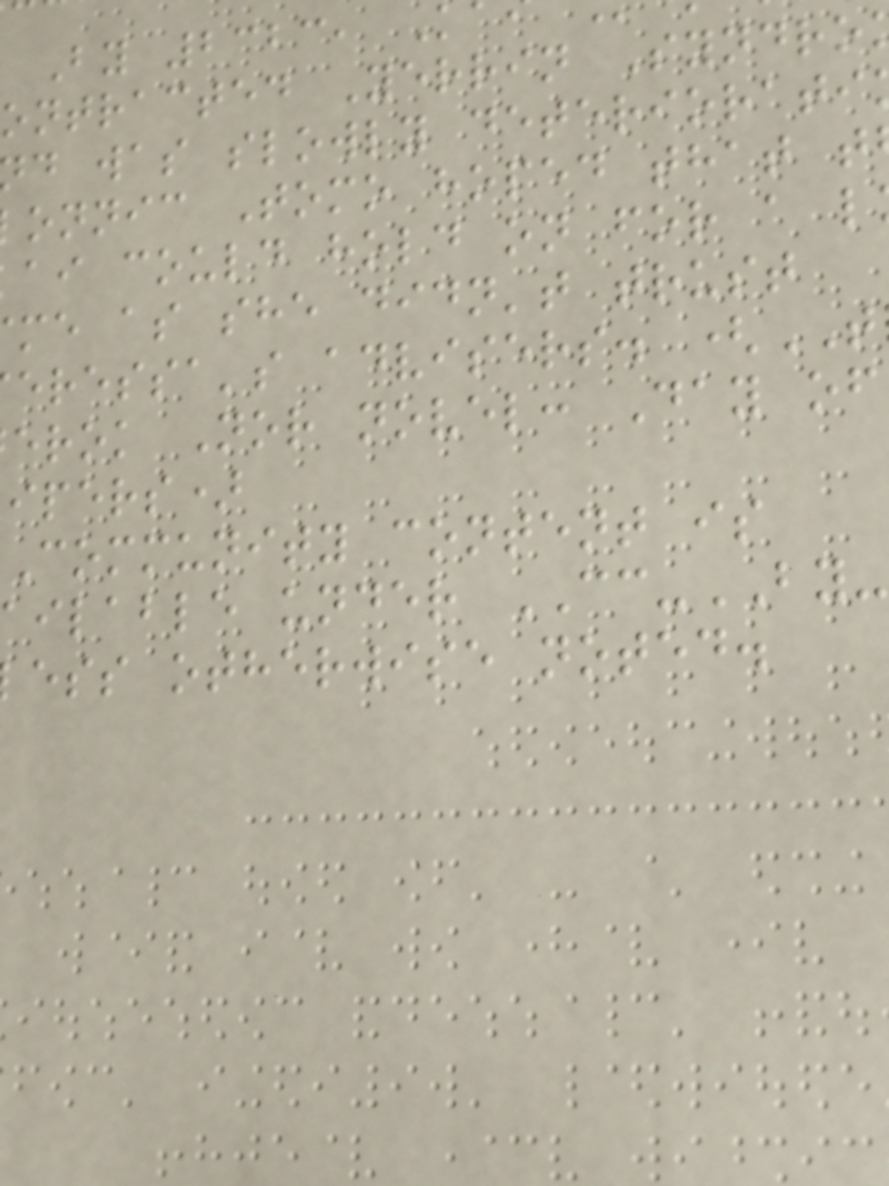By 2323, K
ontracted Yerrin Syndro
d was slowly deteriorati
onnic Tomo hoped that t
ai could hold on for a l
me as she didn't trust
eressa's advisers. (
erok Nor novel: Day of
ipers)
Community content is
ilable under CC-BY-
ess otherwise noted.
